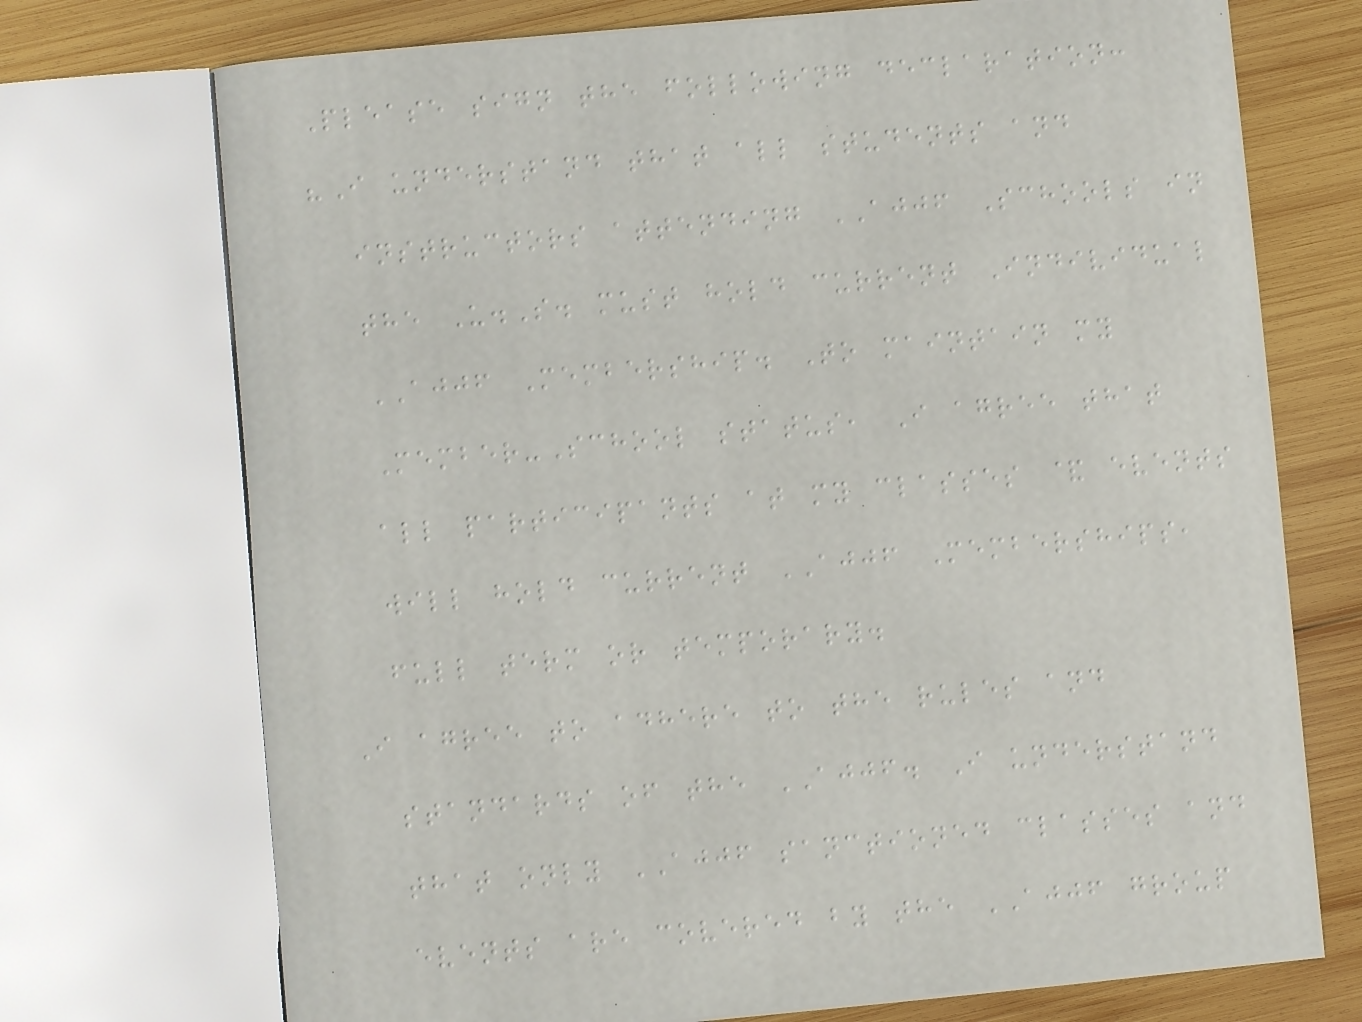Please sign the following declaration:
"I understand that all students and
instructors attending AJJF Schools in
the U.S. must hold current Individual
AJJF Membership. To maintain my
Member-School status, I agree that
all participants at my classes & events
will hold current AJJF Memberships,
full term or temporary.
I agree to adhere to the rules and
standards of the AJJF. I understand
that only AJJF sanctioned classes and
events are covered by the AJJF group
